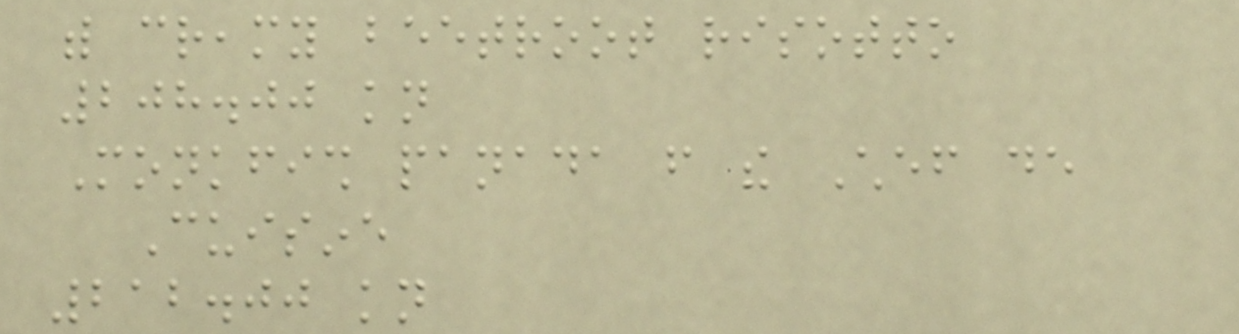with creamy beetroot risotto
208.00 kn
Monkfish panada from the Chef de
Cuisine
212.00 kn
